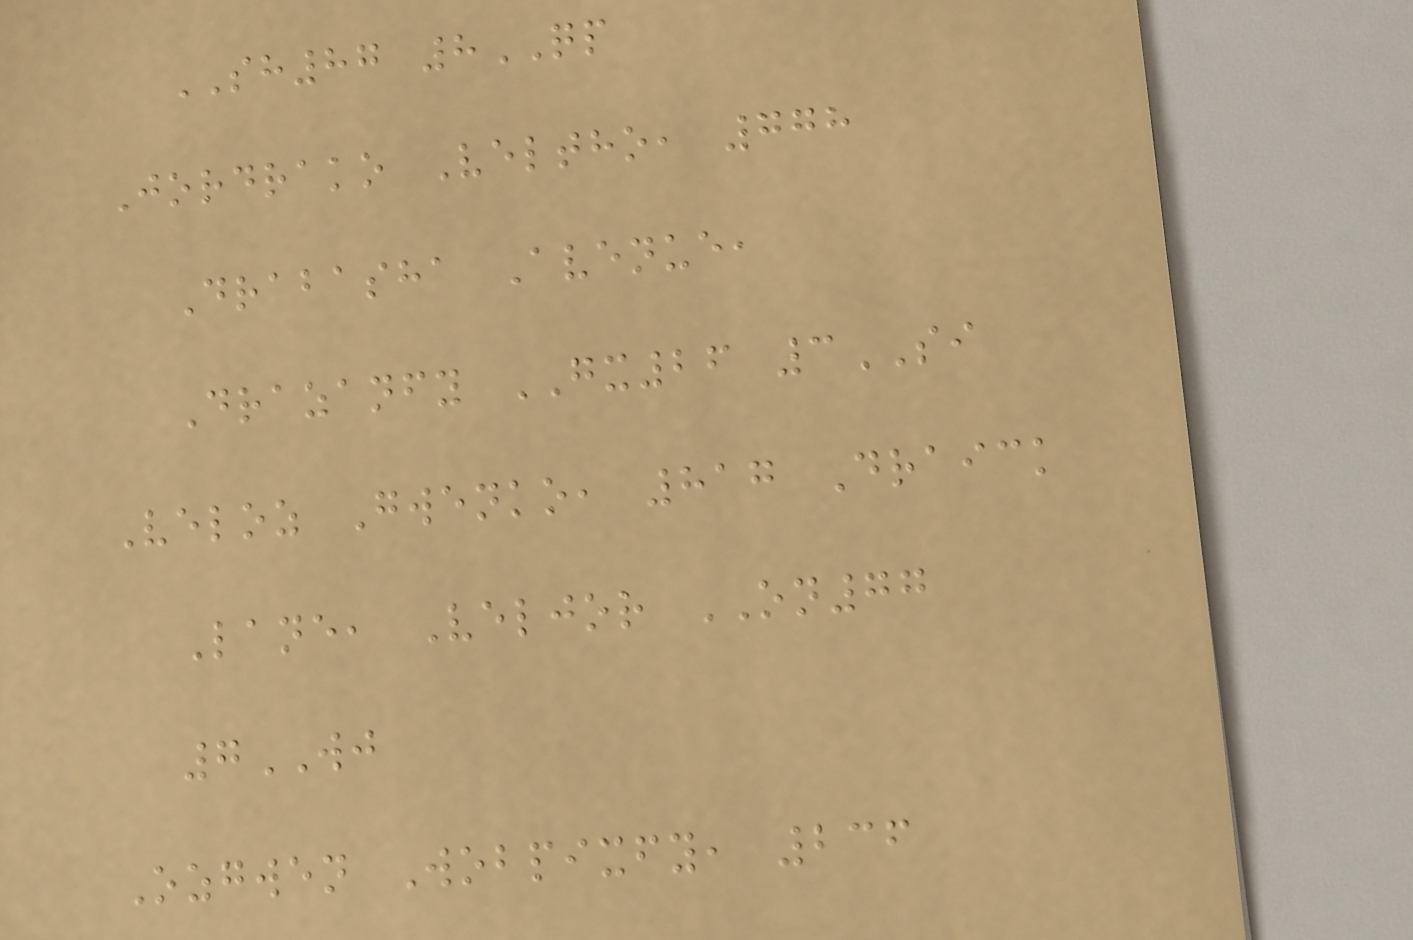SH87 8QP
Jordrako Veltho, 778
Drabasha Avenue,
Drazanfy GX26 3SI
Veloz Gwenko, 817 Draick
Lane, Veljor ON77
7WJ
Ozgwen Wobpixfy, 236
